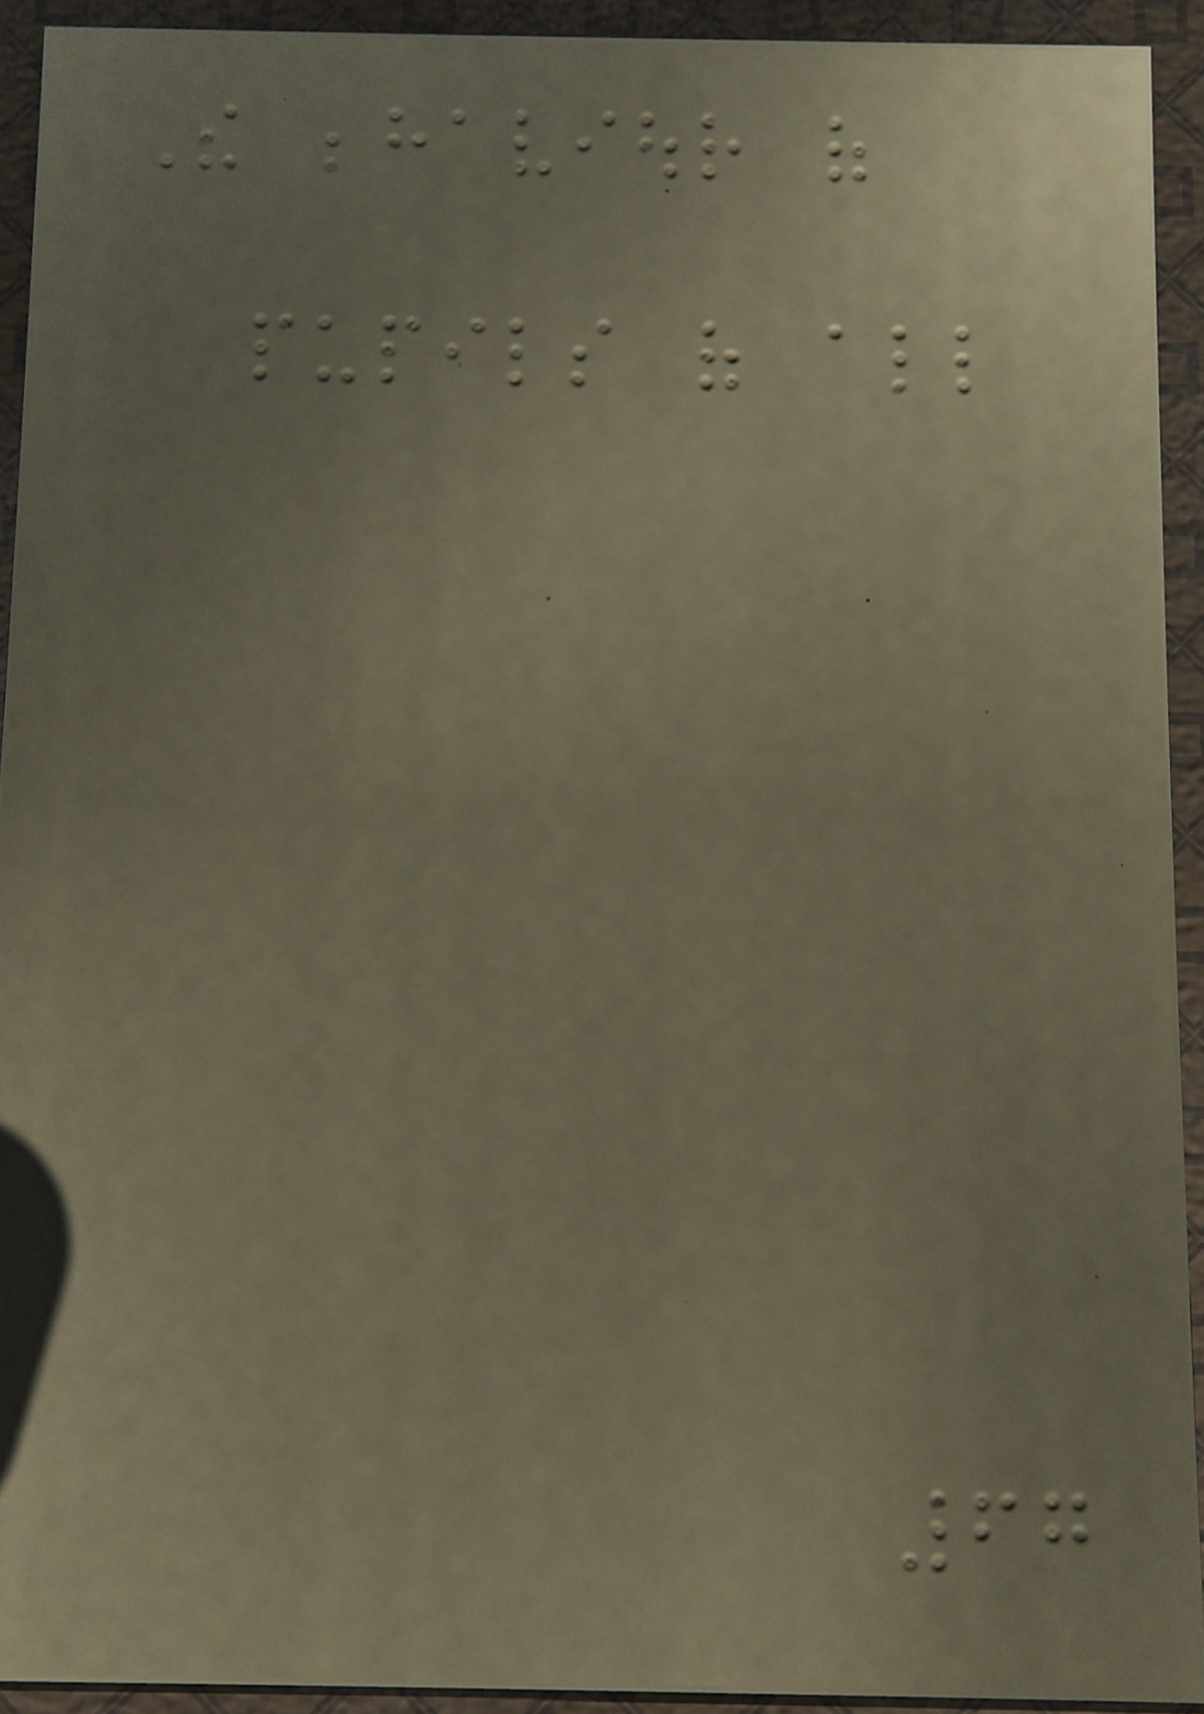The behaviour of
pupils of all
67
